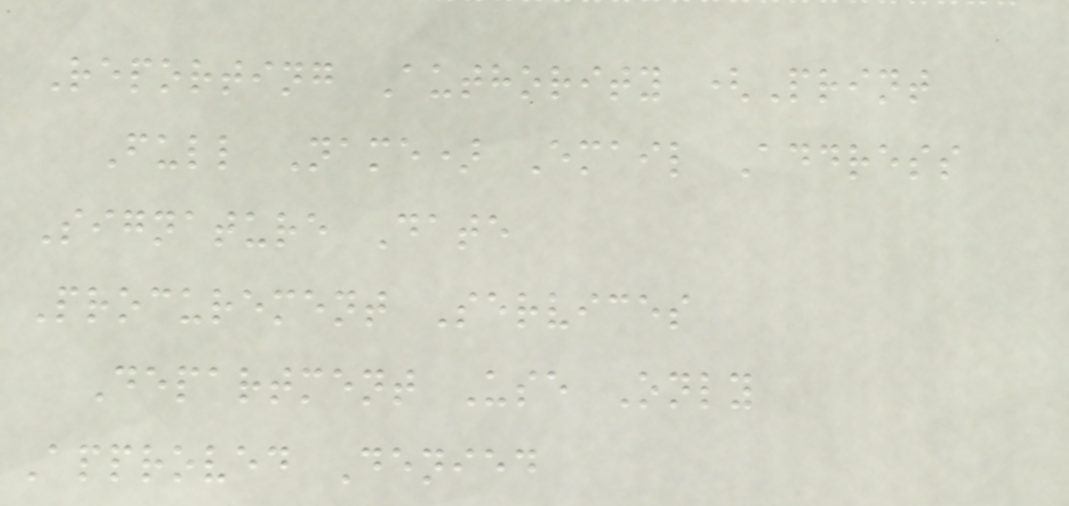Reporting Authority (Print
Full Name) Email Address
Signature Date
Procurement Services
Department Use Only
Approved Denied
